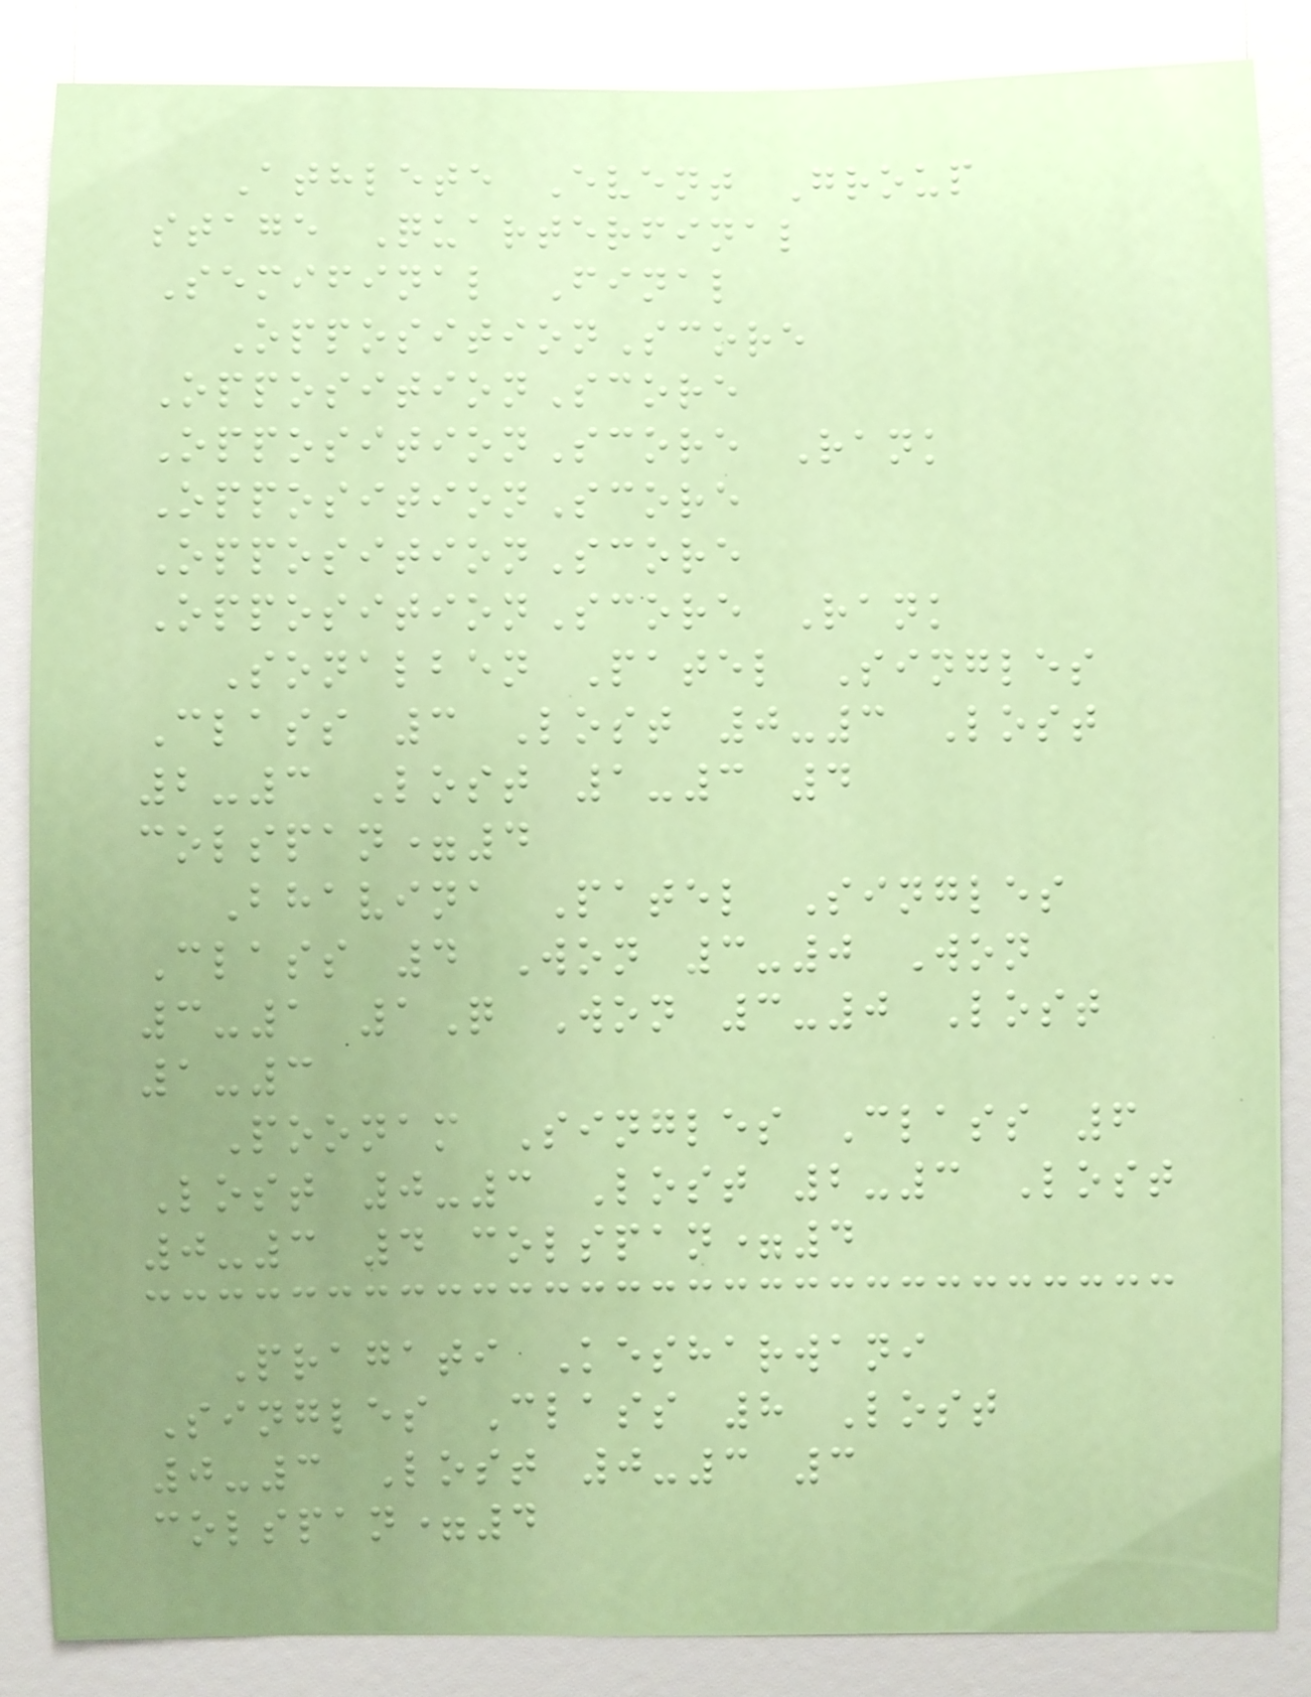Athlete Event Group
stage Quarterfinal
Semifinal Final
OppositionScore
OppositionScore
OppositionScore Rank
OppositionScore
OppositionScore
OppositionScore Rank
Sonalben Patel Singles
Class 3 Lost 0-3 Lost
2-3 Lost 1-3 4
colspan=4
Bhavina Patel Singles
Class 4 Won 3-0 Won
3-1 1Q Won 3-0 Lost
1-3
Poonam Singles Class 6
Lost 0-3 Lost 2-3 Lost
0-3 4 colspan=4
Pragati Kesharwani
Singles Class 8 Lost
0-3 Lost 0-3 3
colspan=4
